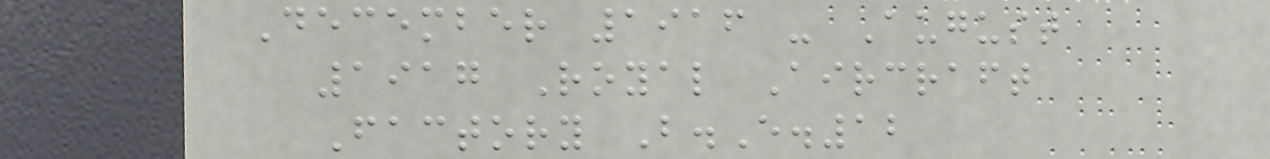December 1916 - August
1917 Royal Aircraft
Factory B.E.12
